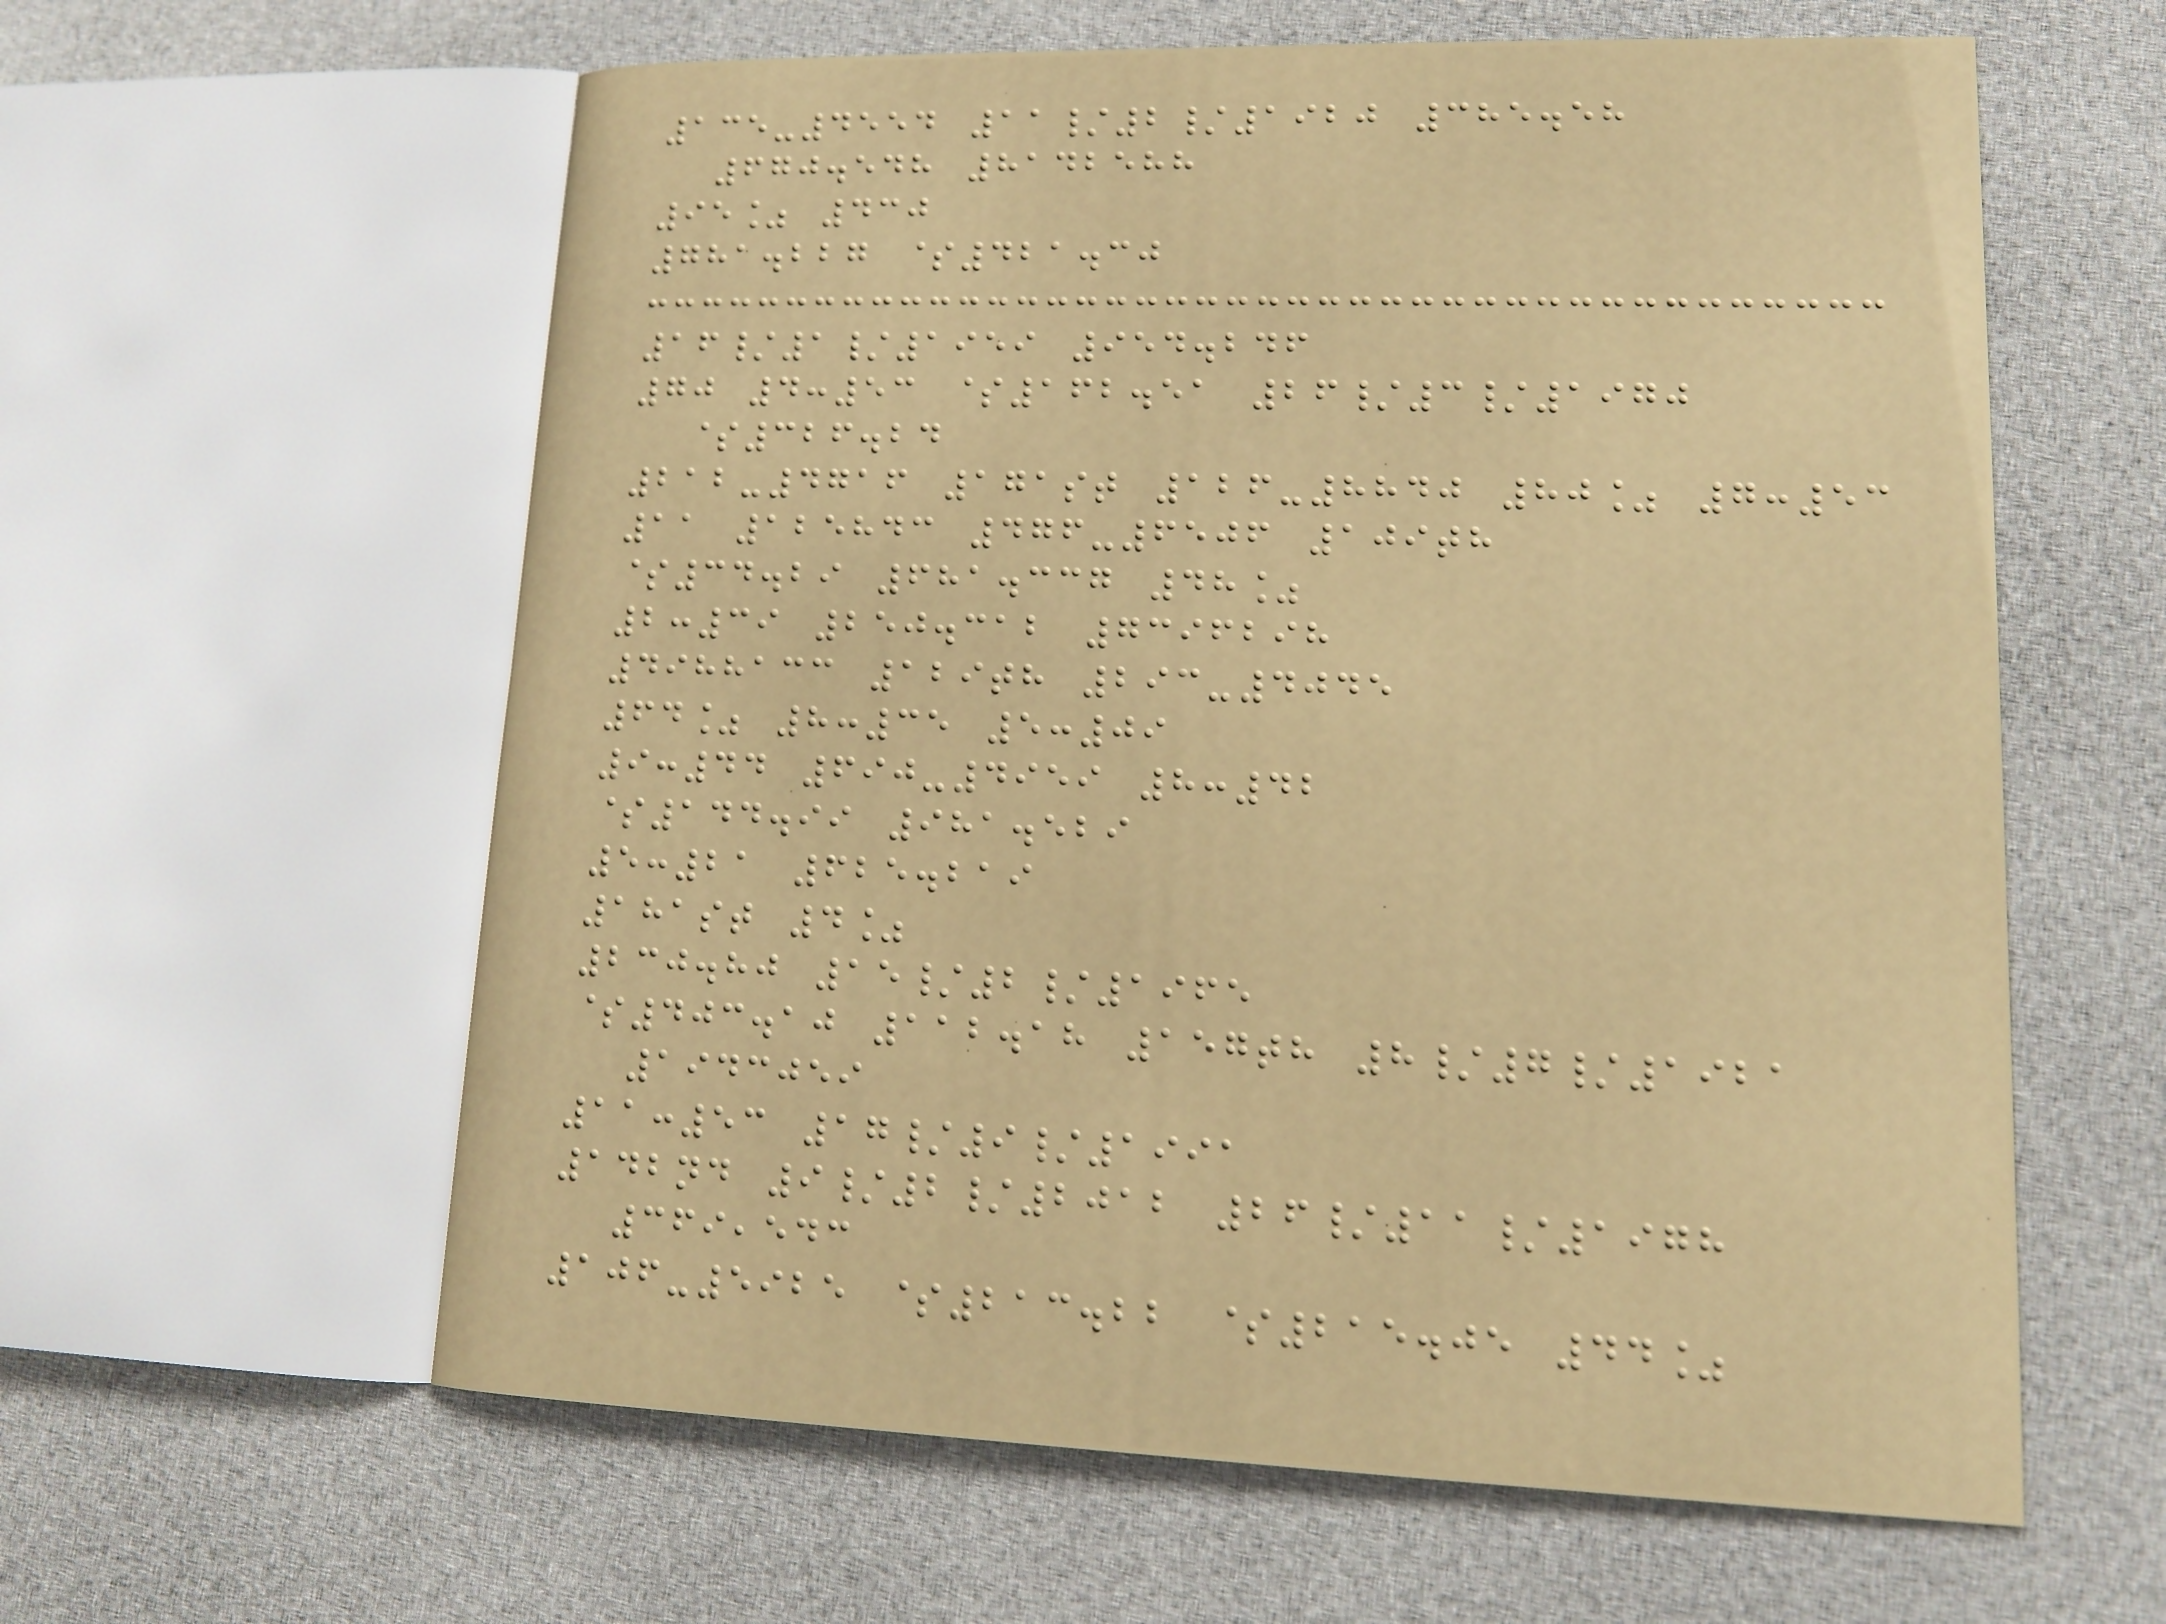135-4554 11/2/1920 385.58
670.548 8142588
95% 430
781.227 $421.30
16/1/1959 954.246
70 4:53 $162.51 26/3/1970
$326.24
212-4716 171st 126-8840 80% 7:53
11 125843 476-6506 109th
$34.29 681.337 48%
2:39 250.312 7396298
4988133 129th 293-4045
64% 8:35 5:09
9:44 690-4959 8:42
$144.99 981.529
5:21 625.219
181st 4%
230.80 15/2/1965
$403.10 112.18 157th 8/7/1921
1943059
11:53 17/9/1991
142nd 9/2/2012 26/11/1978
369,543
106-5925 $213.22 $215.05 44%
